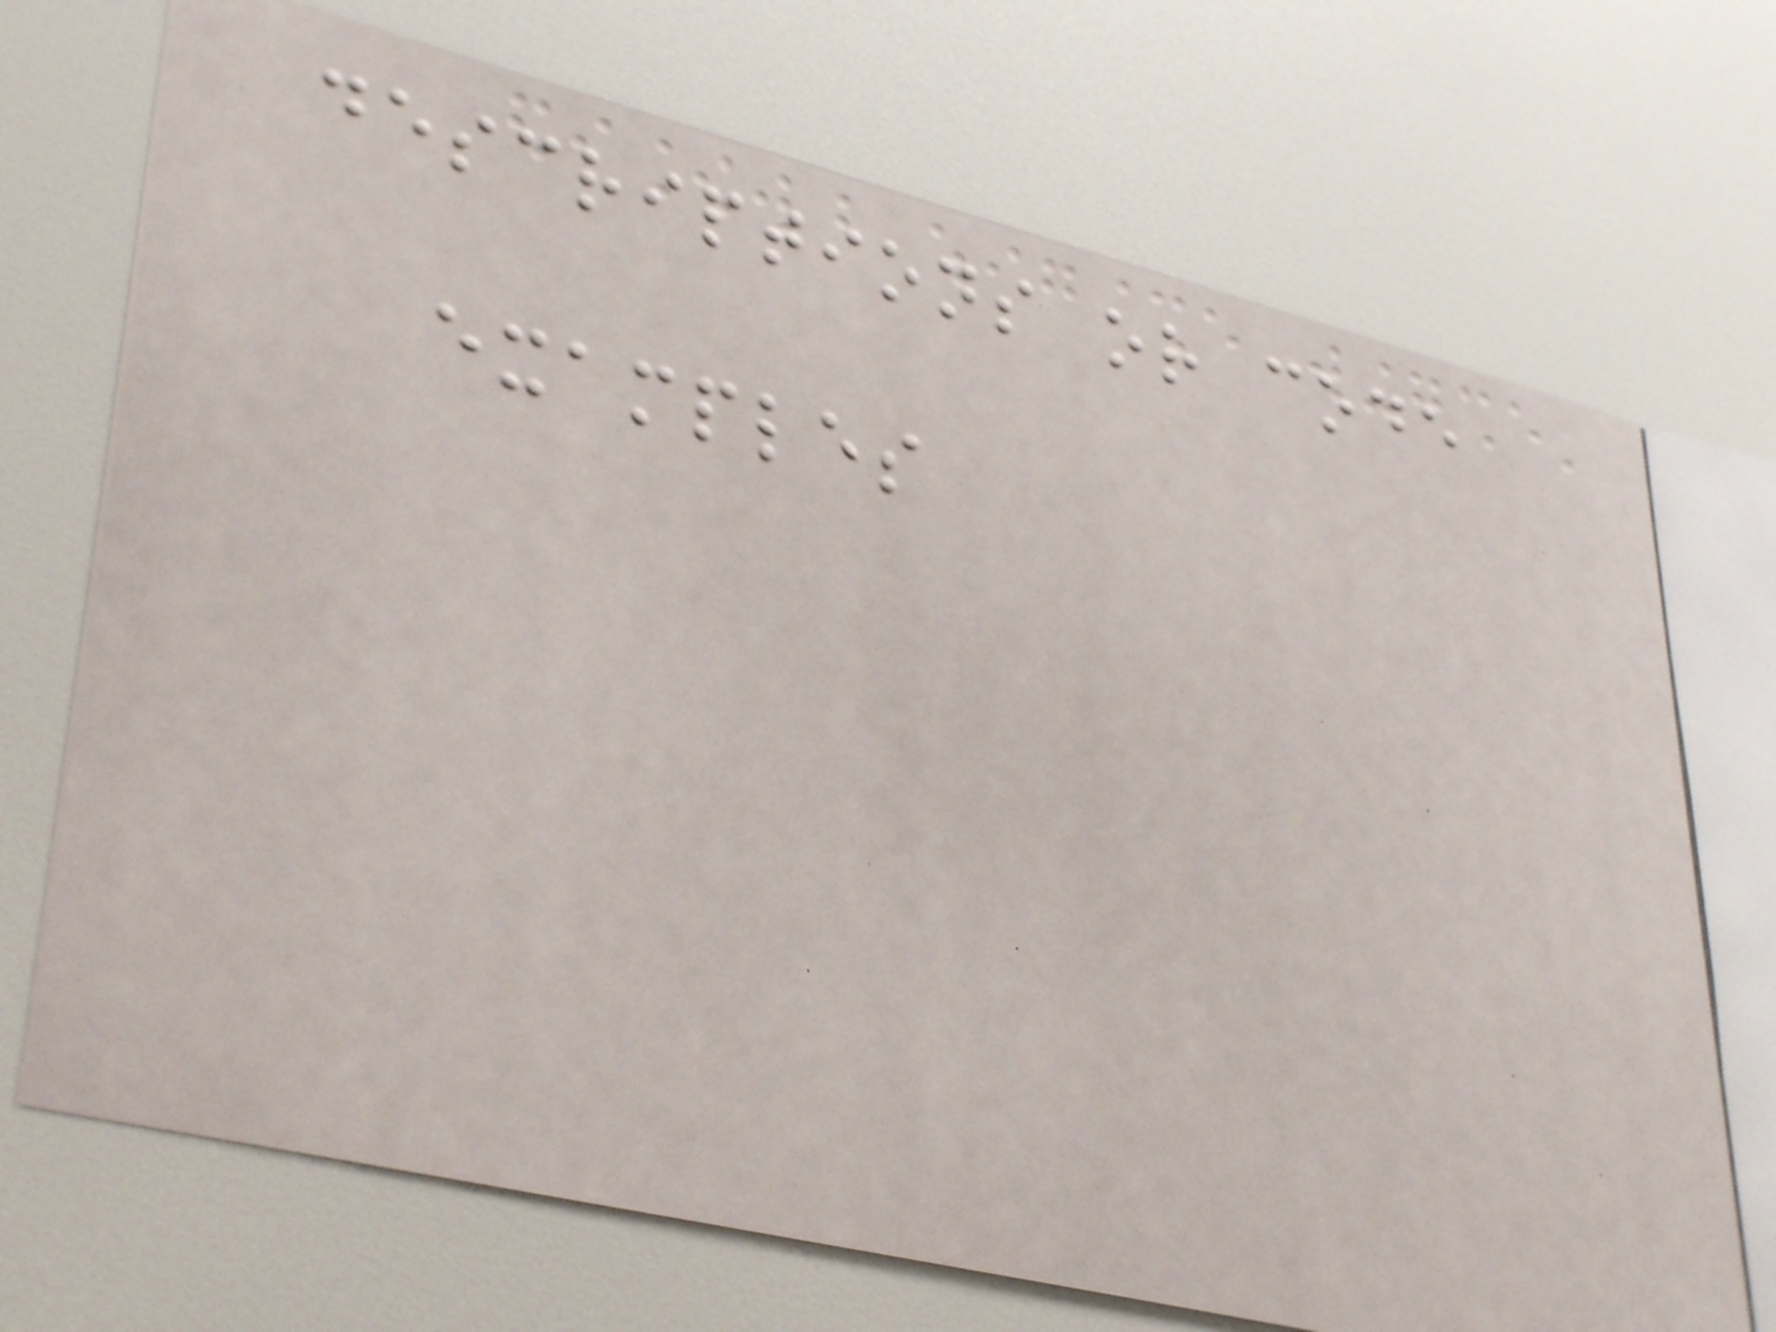descriptions or code
examples
